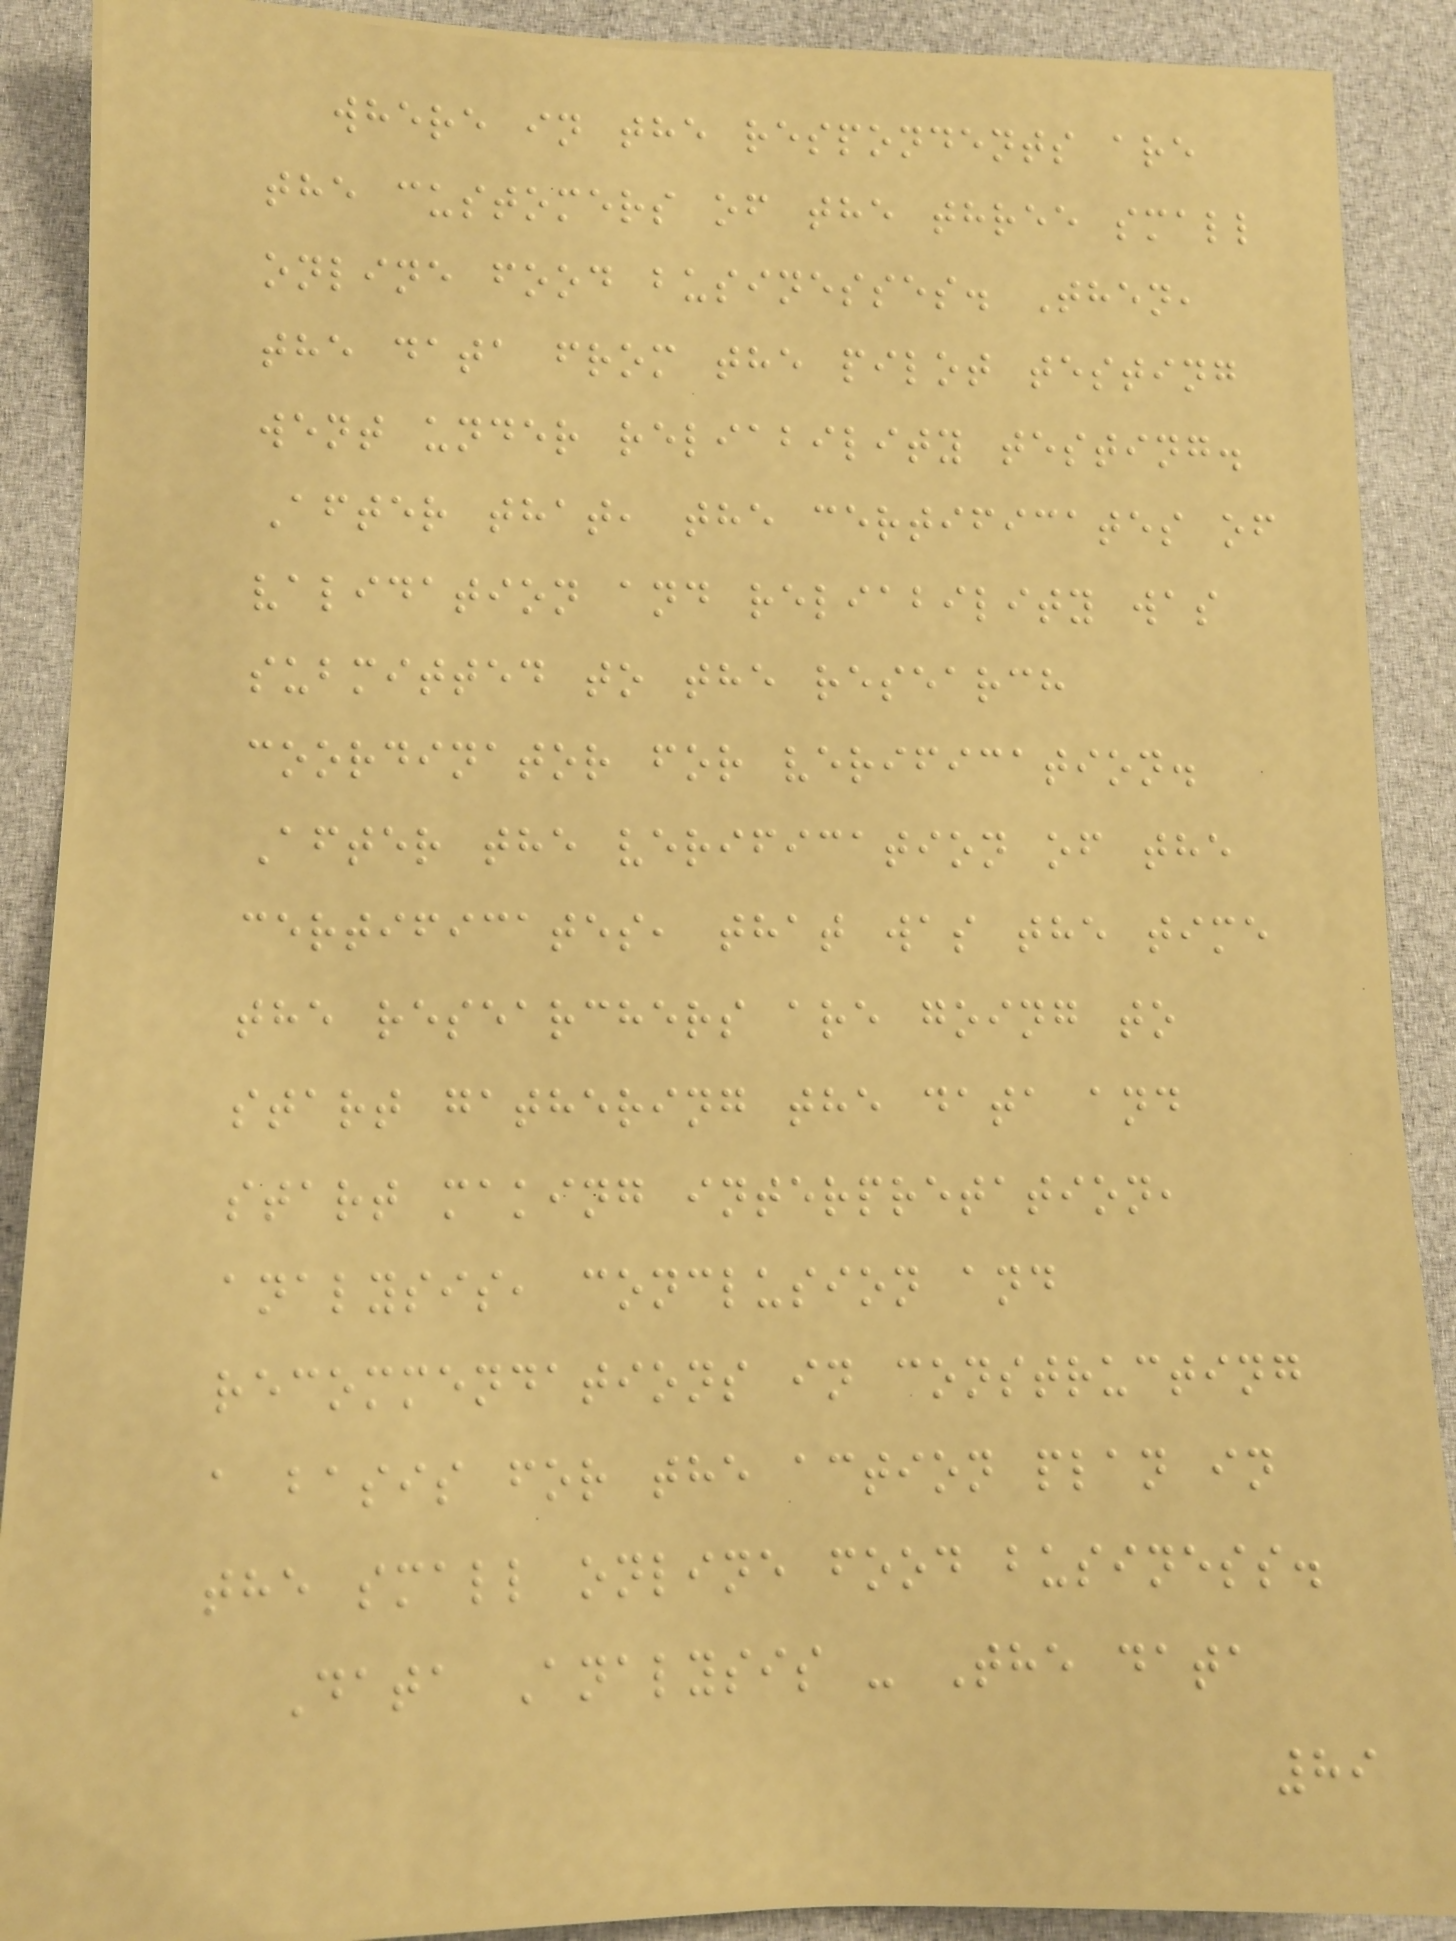where in the respondents are
the customers of the three small
online food businesses. Then,
the data from the pilot testing
went under reliability testing.
After that, the certificates of
validation and reliability was
submitted to the research
coordinator for verification.
After the verification of the
certificates, that was the time
the researchers are going to
start gathering the data and
start making interpretation,
analysis, conclusion and
recommendations in constructing
a basis for the action plan in
the small online food business.
Data Analysis - The data
89
